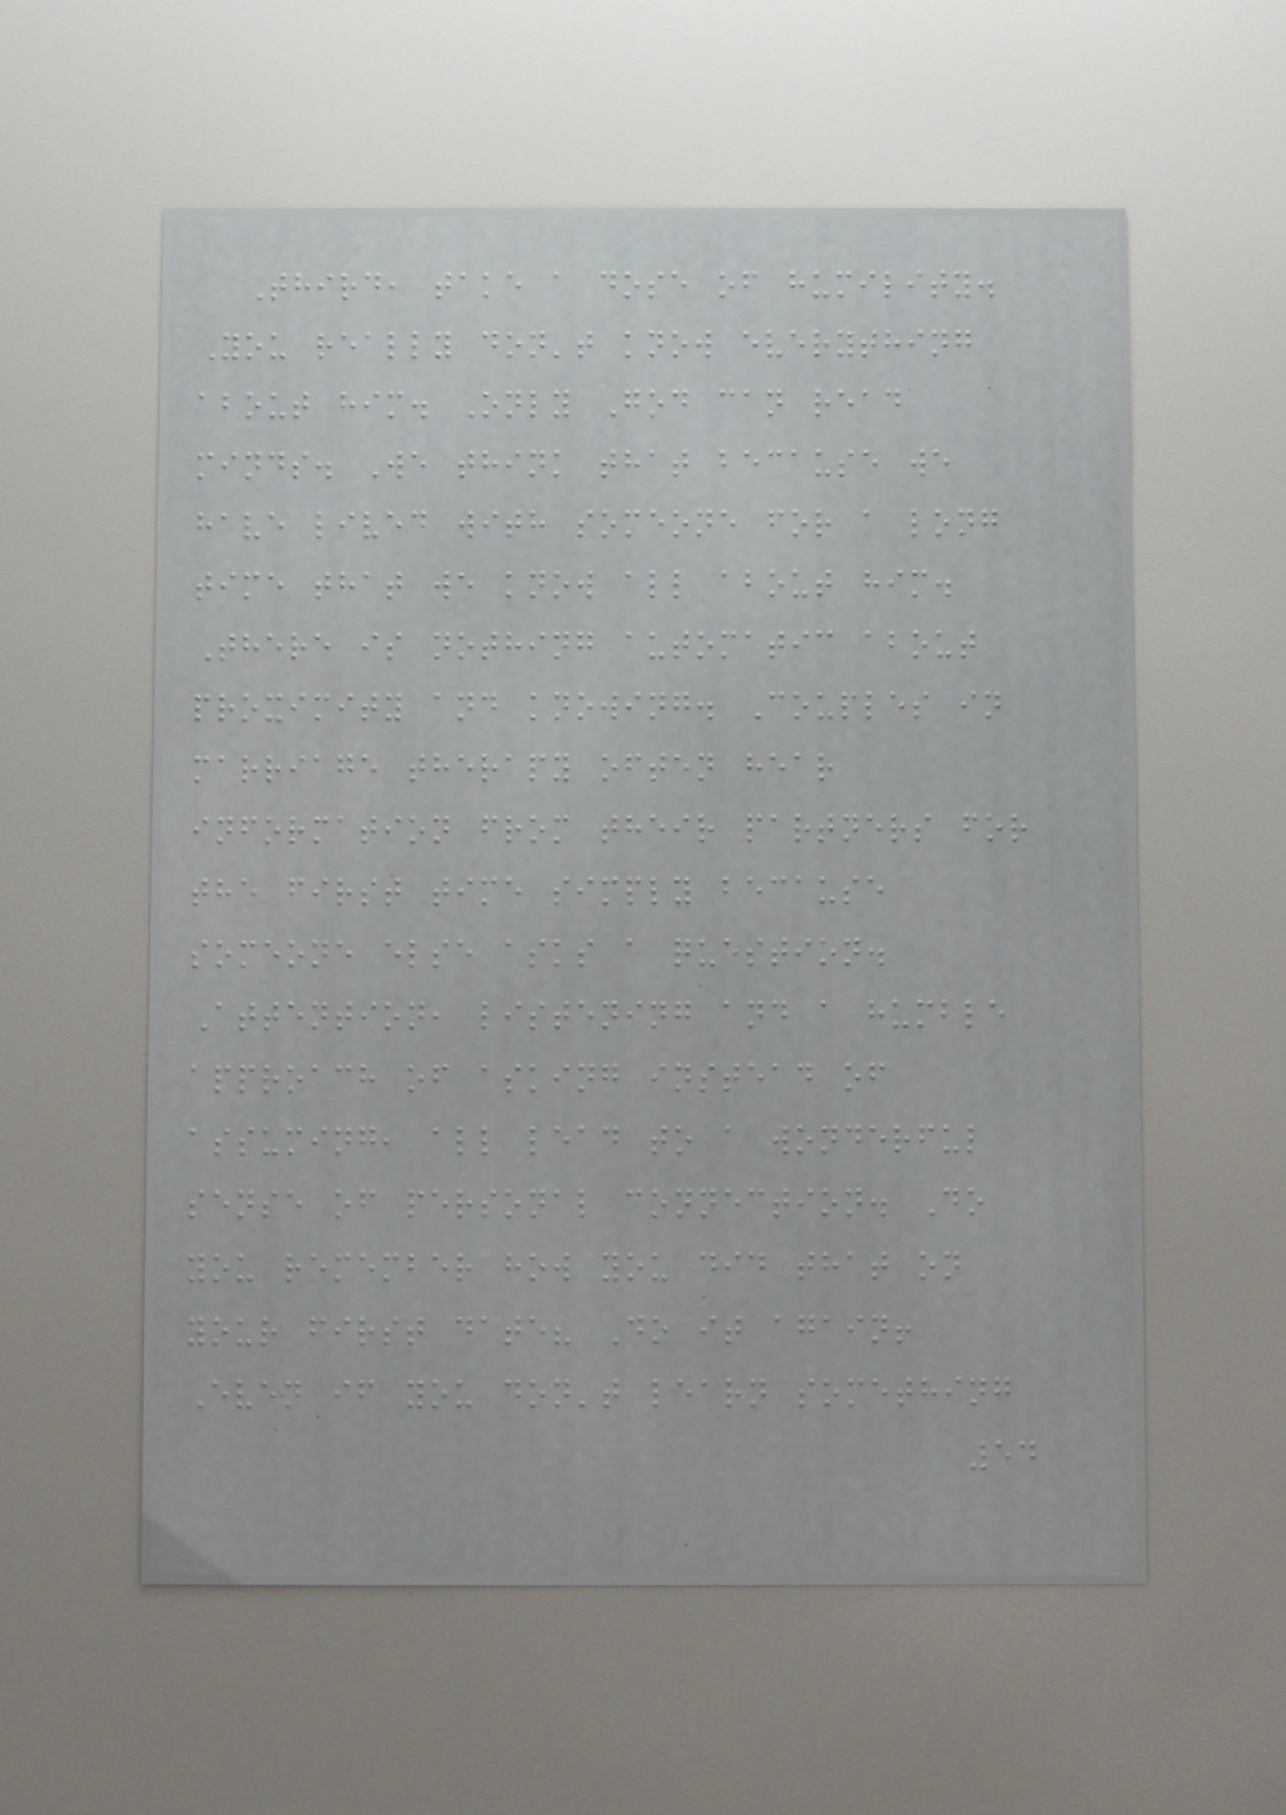Third, take a dose of humility.
You really don't know everything
about him. Only God can read
minds. We think that because we
have lived with someone for a long
time that we know all about him.
There is nothing automatic about
proximity and knowing. Couples in
marriage therapy often hear
information from their partners for
the first time simply because
someone else asks a question.
Attention, listening and a humble
approach of asking instead of
assuming, all lead to a wonderful
sense of personal connection. Do
you remember how you did that on
your first date? Do it again!
Even if you don't learn something
54
